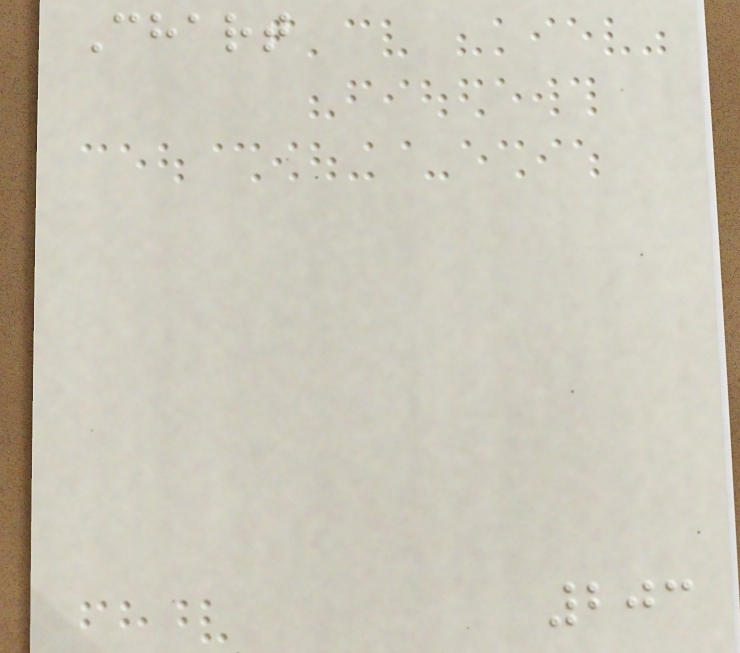Chart
203
